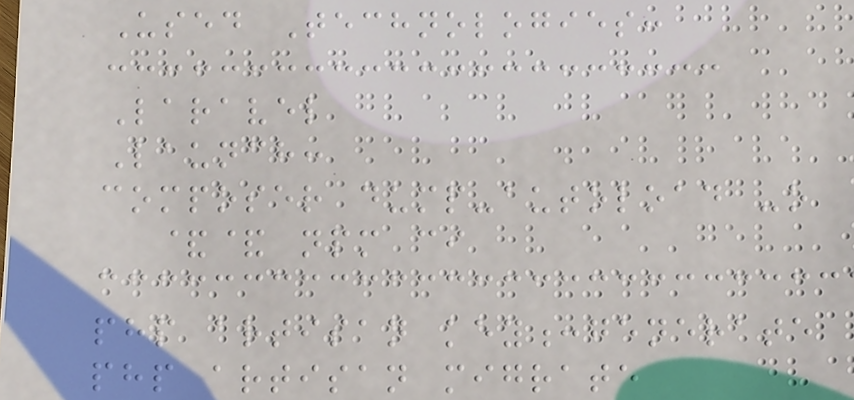Used Technologies:
Laravel
Launch:
composer dump-autoload -o
&& npm ci
php artisan key:generate
php artisan migrate
